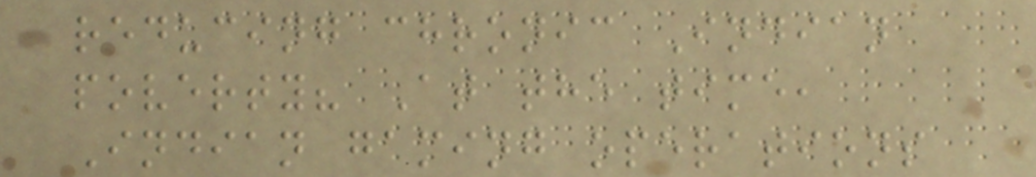reducing chronic Indian
poverty? At the time,
Indian gaming operations
